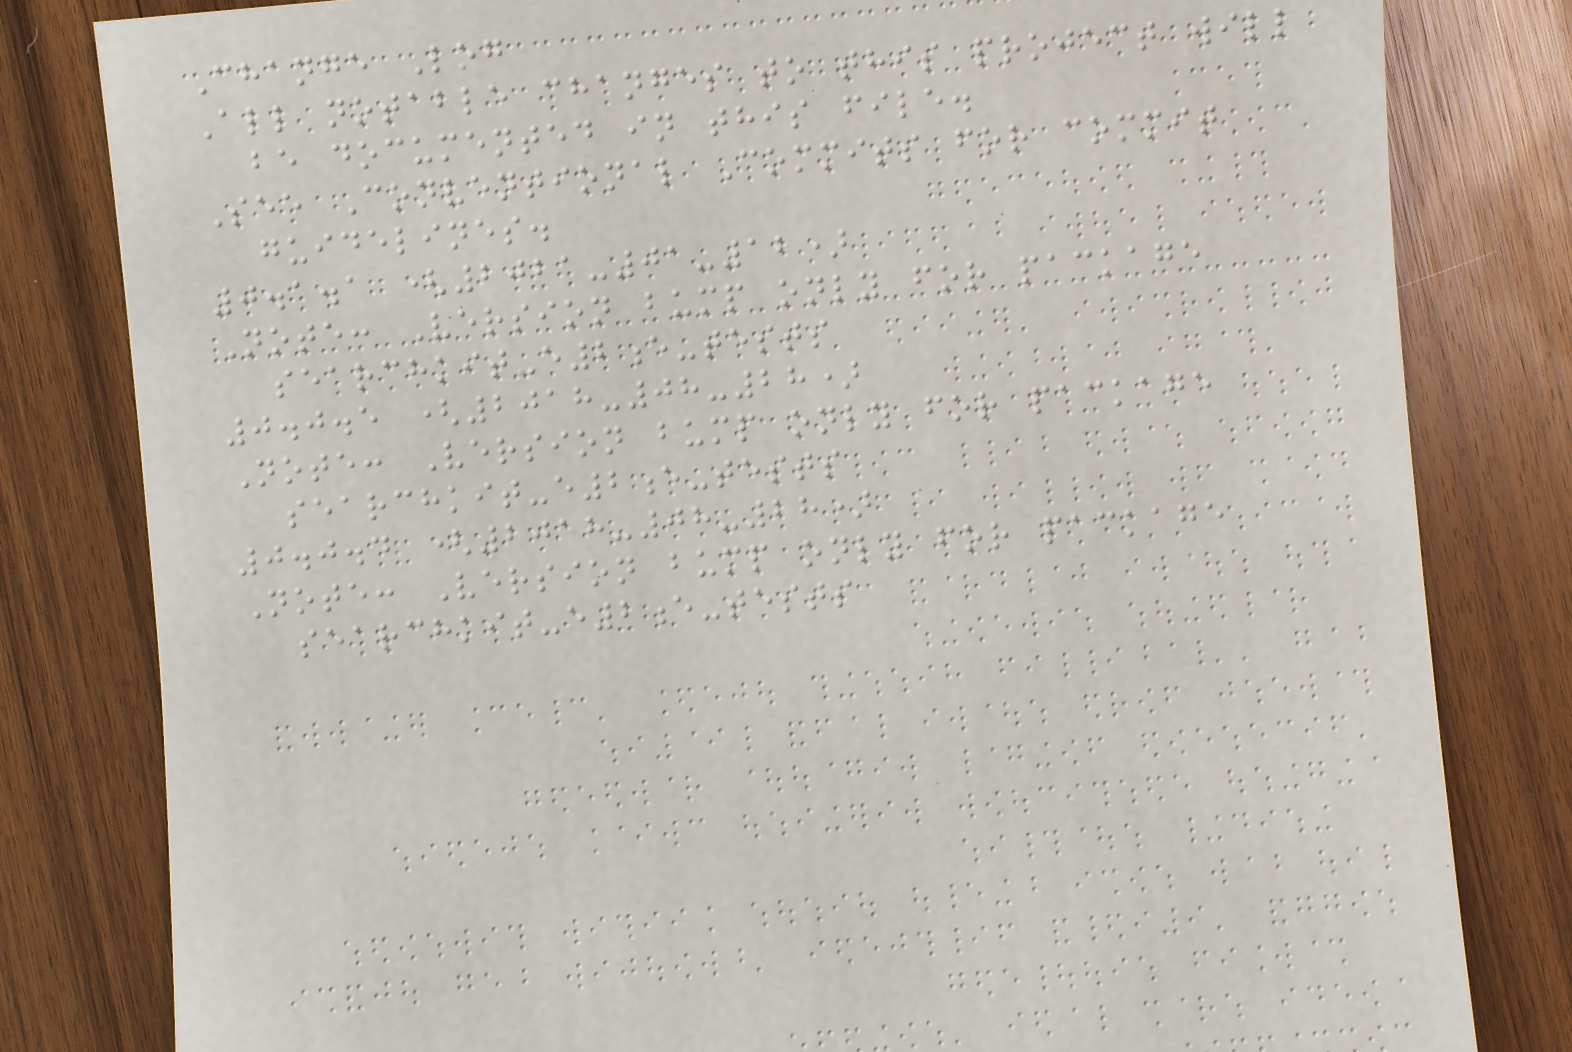Change Log
All notable changes to this project will
be documented in this file.
See Conventional Commits for commit
guidelines.
0.1.1 (2021-01-12)
Note: Version bump only for package
searchkit-e2e-tests
0.0.5 (2018-08-28)
Note: Version bump only for package
searchkit-e2e-tests
0.0.4 (2018-08-28)
Note: Version bump only for package
searchkit-e2e-tests
